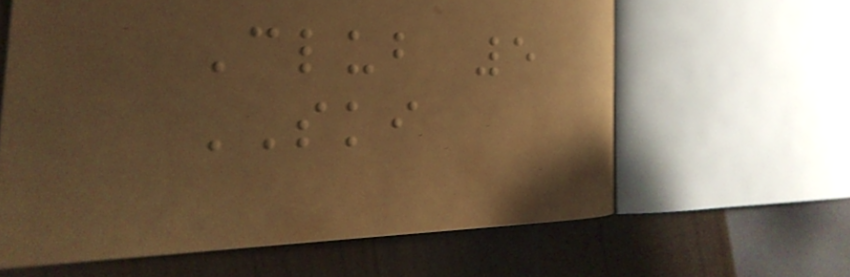Club 5
SKI
